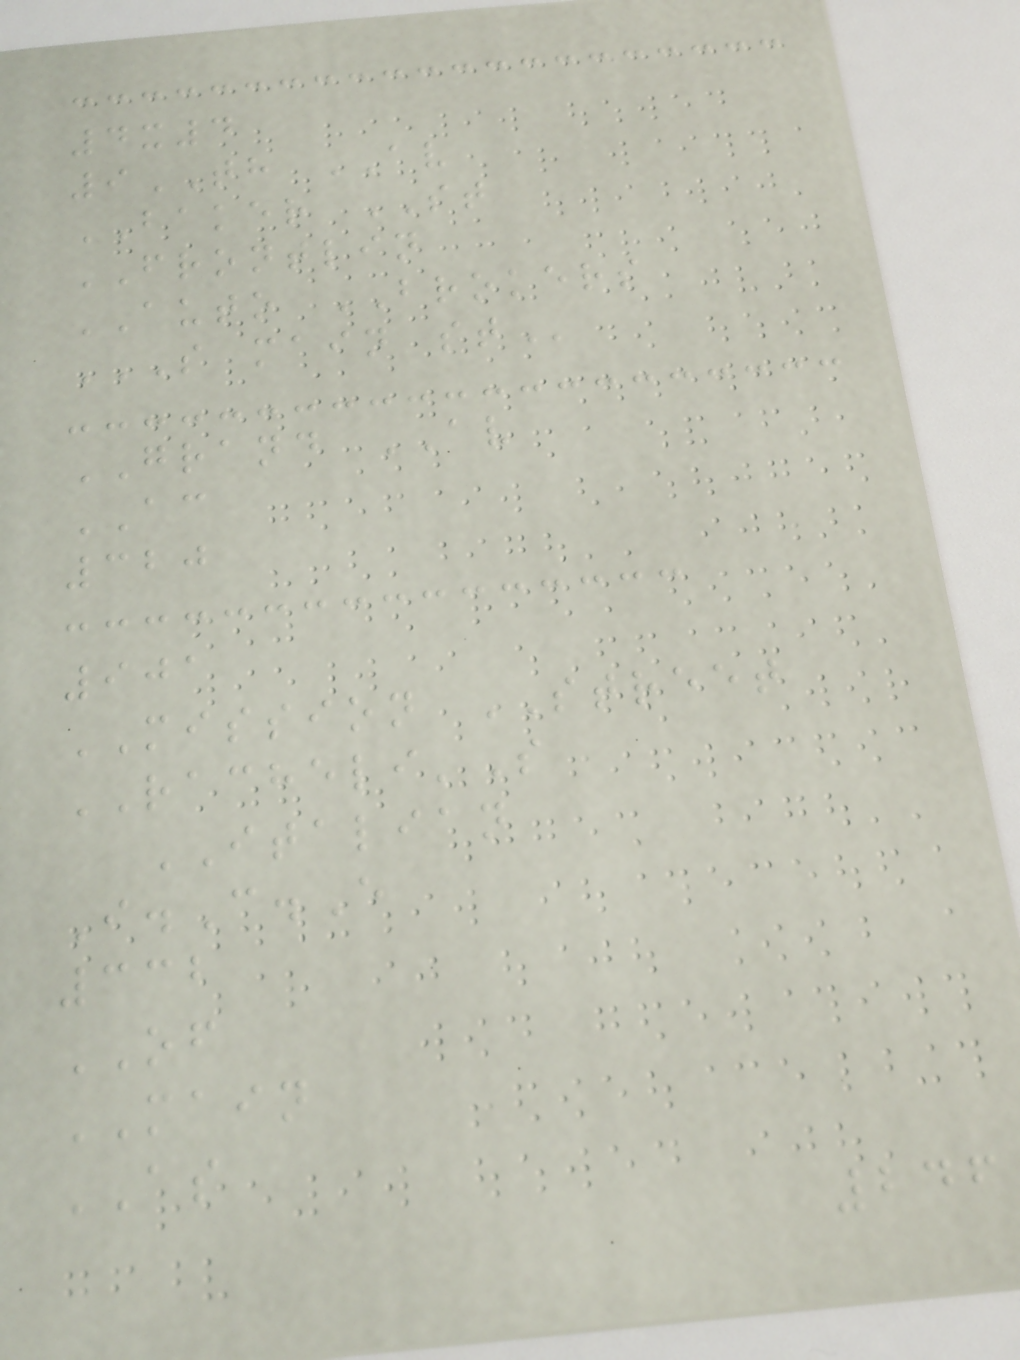4x4
9TH AV
BAKER ST
FRONTLIN
AUTO BROKERS
S MAIN ST
GRAND AV
AC
320
901
MISSION STREET
RACHELI'S
ITALIAN
I.C.E
332
OF
MAIN
AS
246
